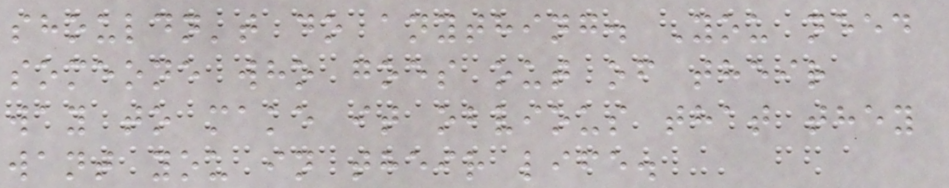shouldn't do anything. You need
someone who goes out of their
way to make it obvious that they
want you in their life.
